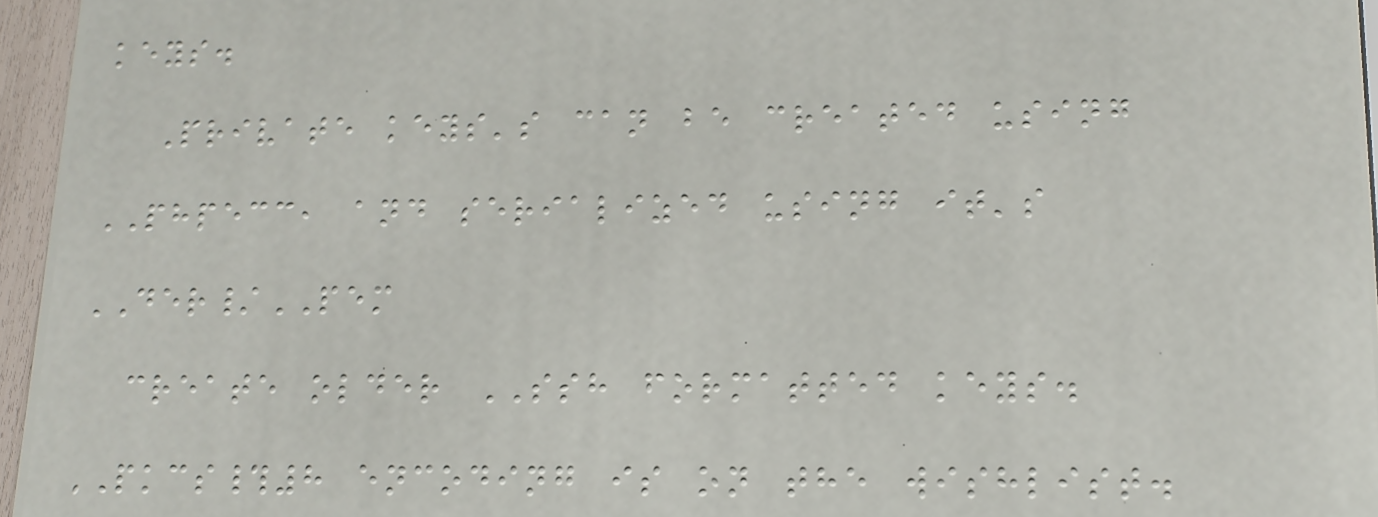keys.
Private keys's can be created using
PHPECC, and serialized using it's
DER/PEM
create older SSH formatted keys.
PKCS#8 encoding is on the wishlist.
